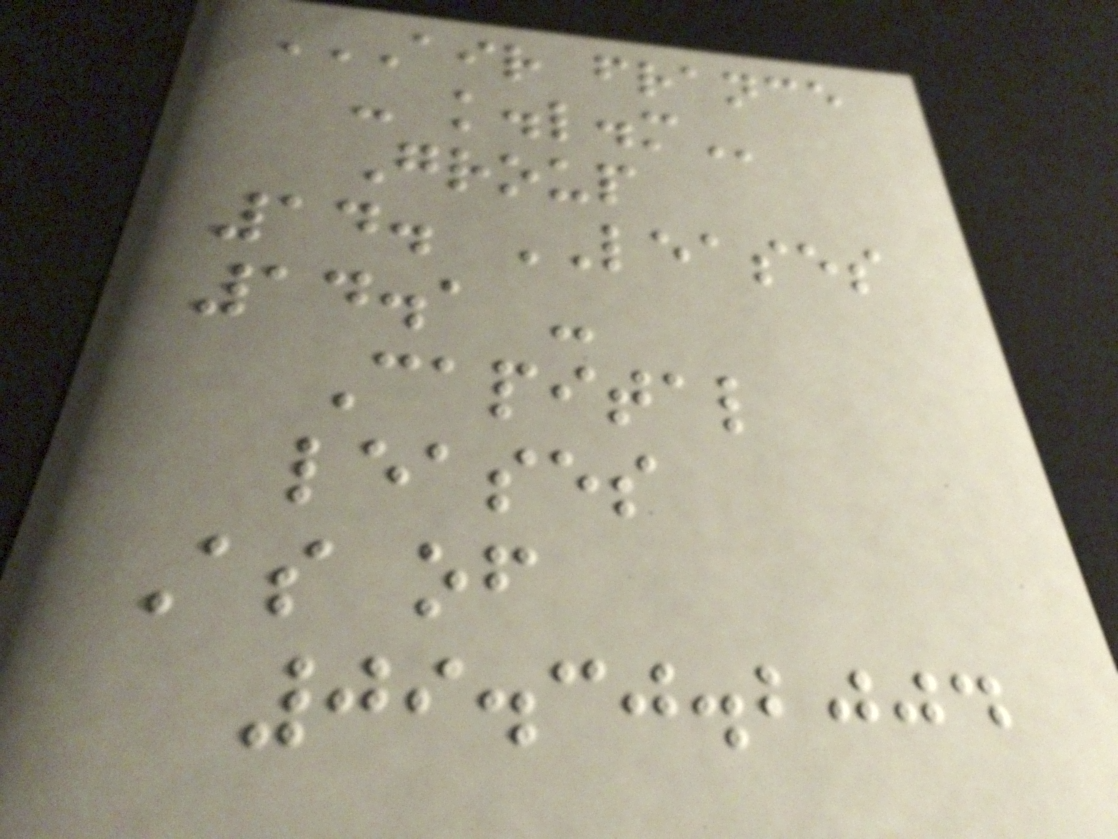AIR FRANCE
- K.L.M
Group
14. LEASES
14.1 -
Capital
leases
As of
09.30.2004
